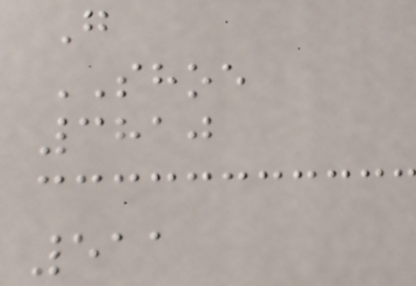G
SHOE
3810
511
